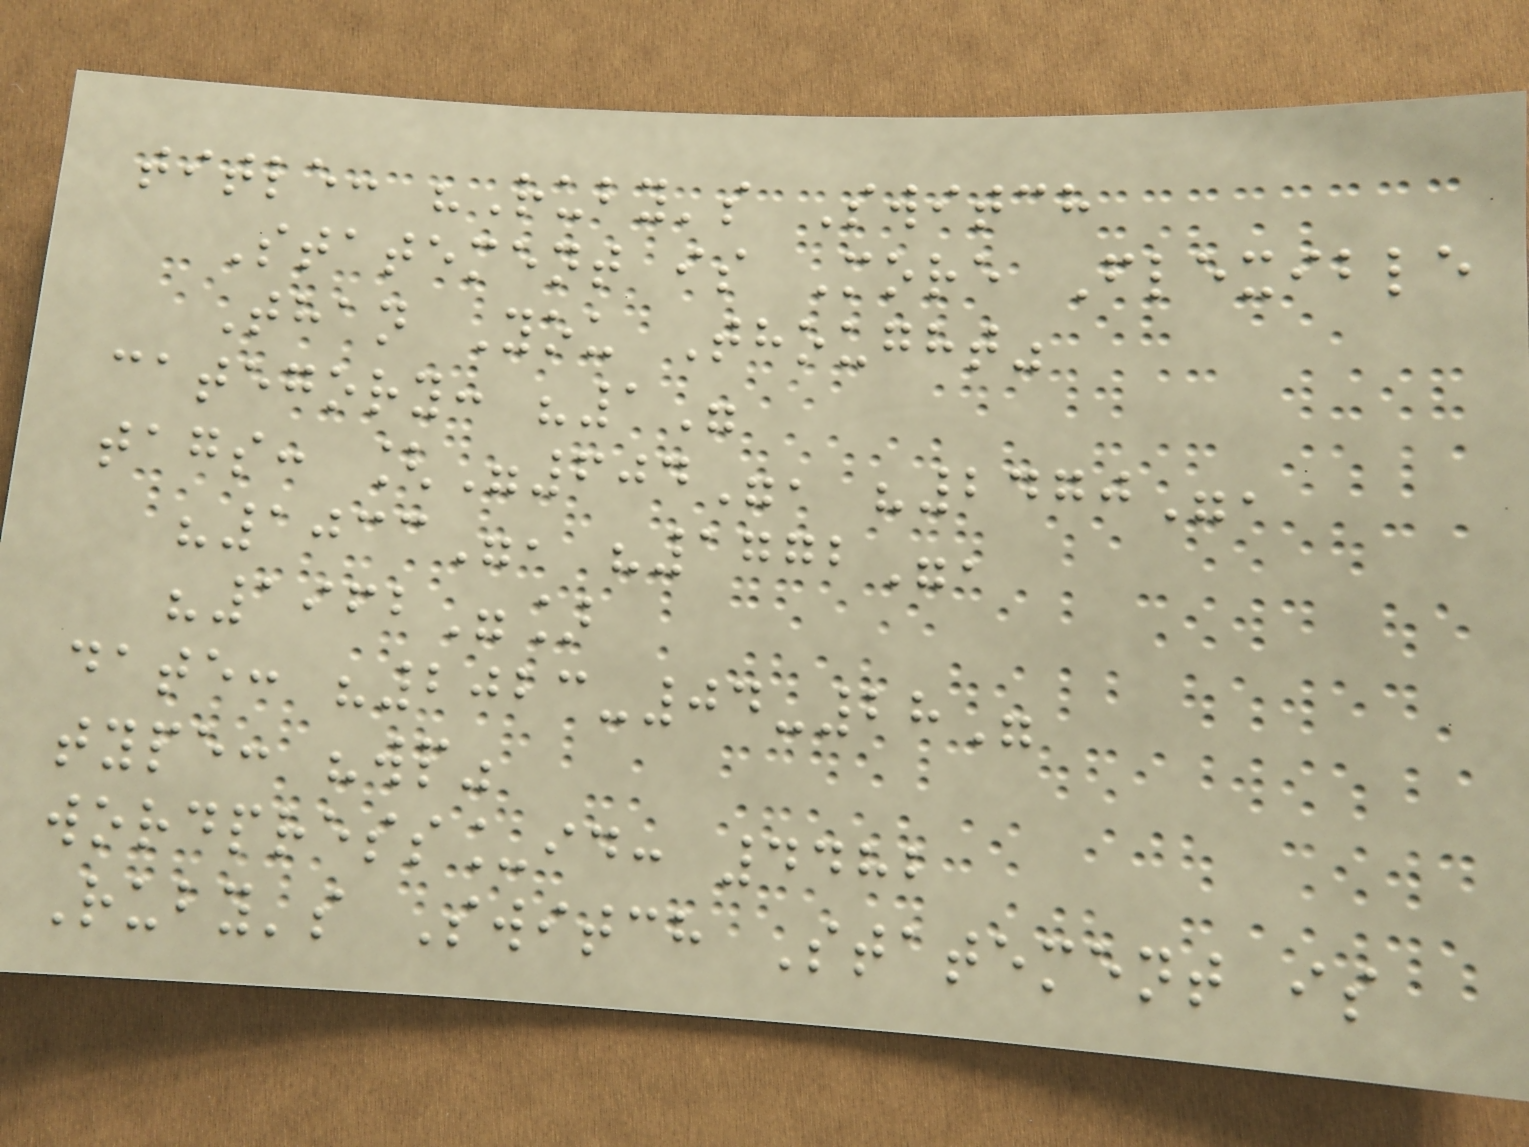title: "Ruby's Switch
Statement is More Flexible
Than You Thought"
category: "1"
tags: ["604", "2470",
"1033", "1772",
"1962"]
date: "2023-04-28"
type: "wp"
wordpress_id: 4482
Ruby's Switch Statement is
